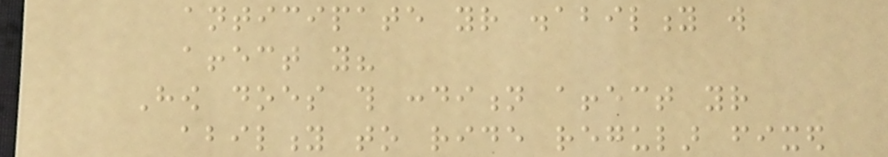anticipate your disability will
affect you?
How does this condition affect your
ability to ride regular fixed
